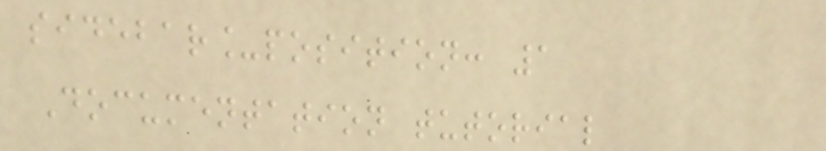sidebar_position: 1
Documentation tutorial
